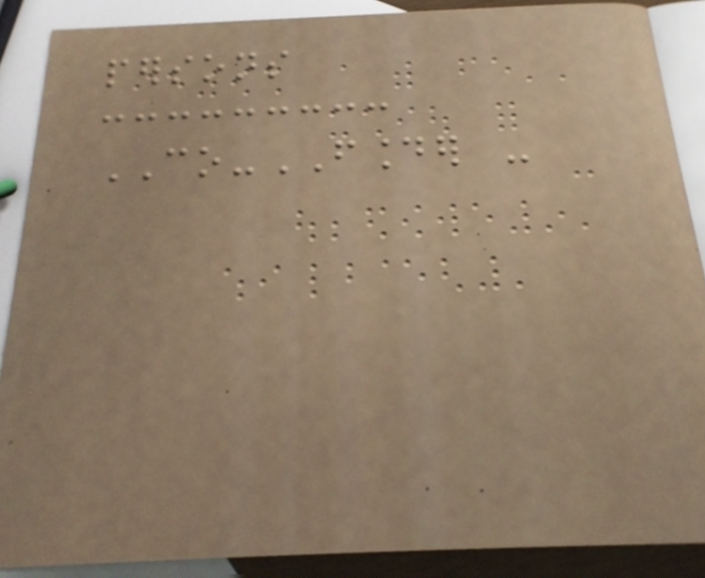persons
CO-FOUNDER -
